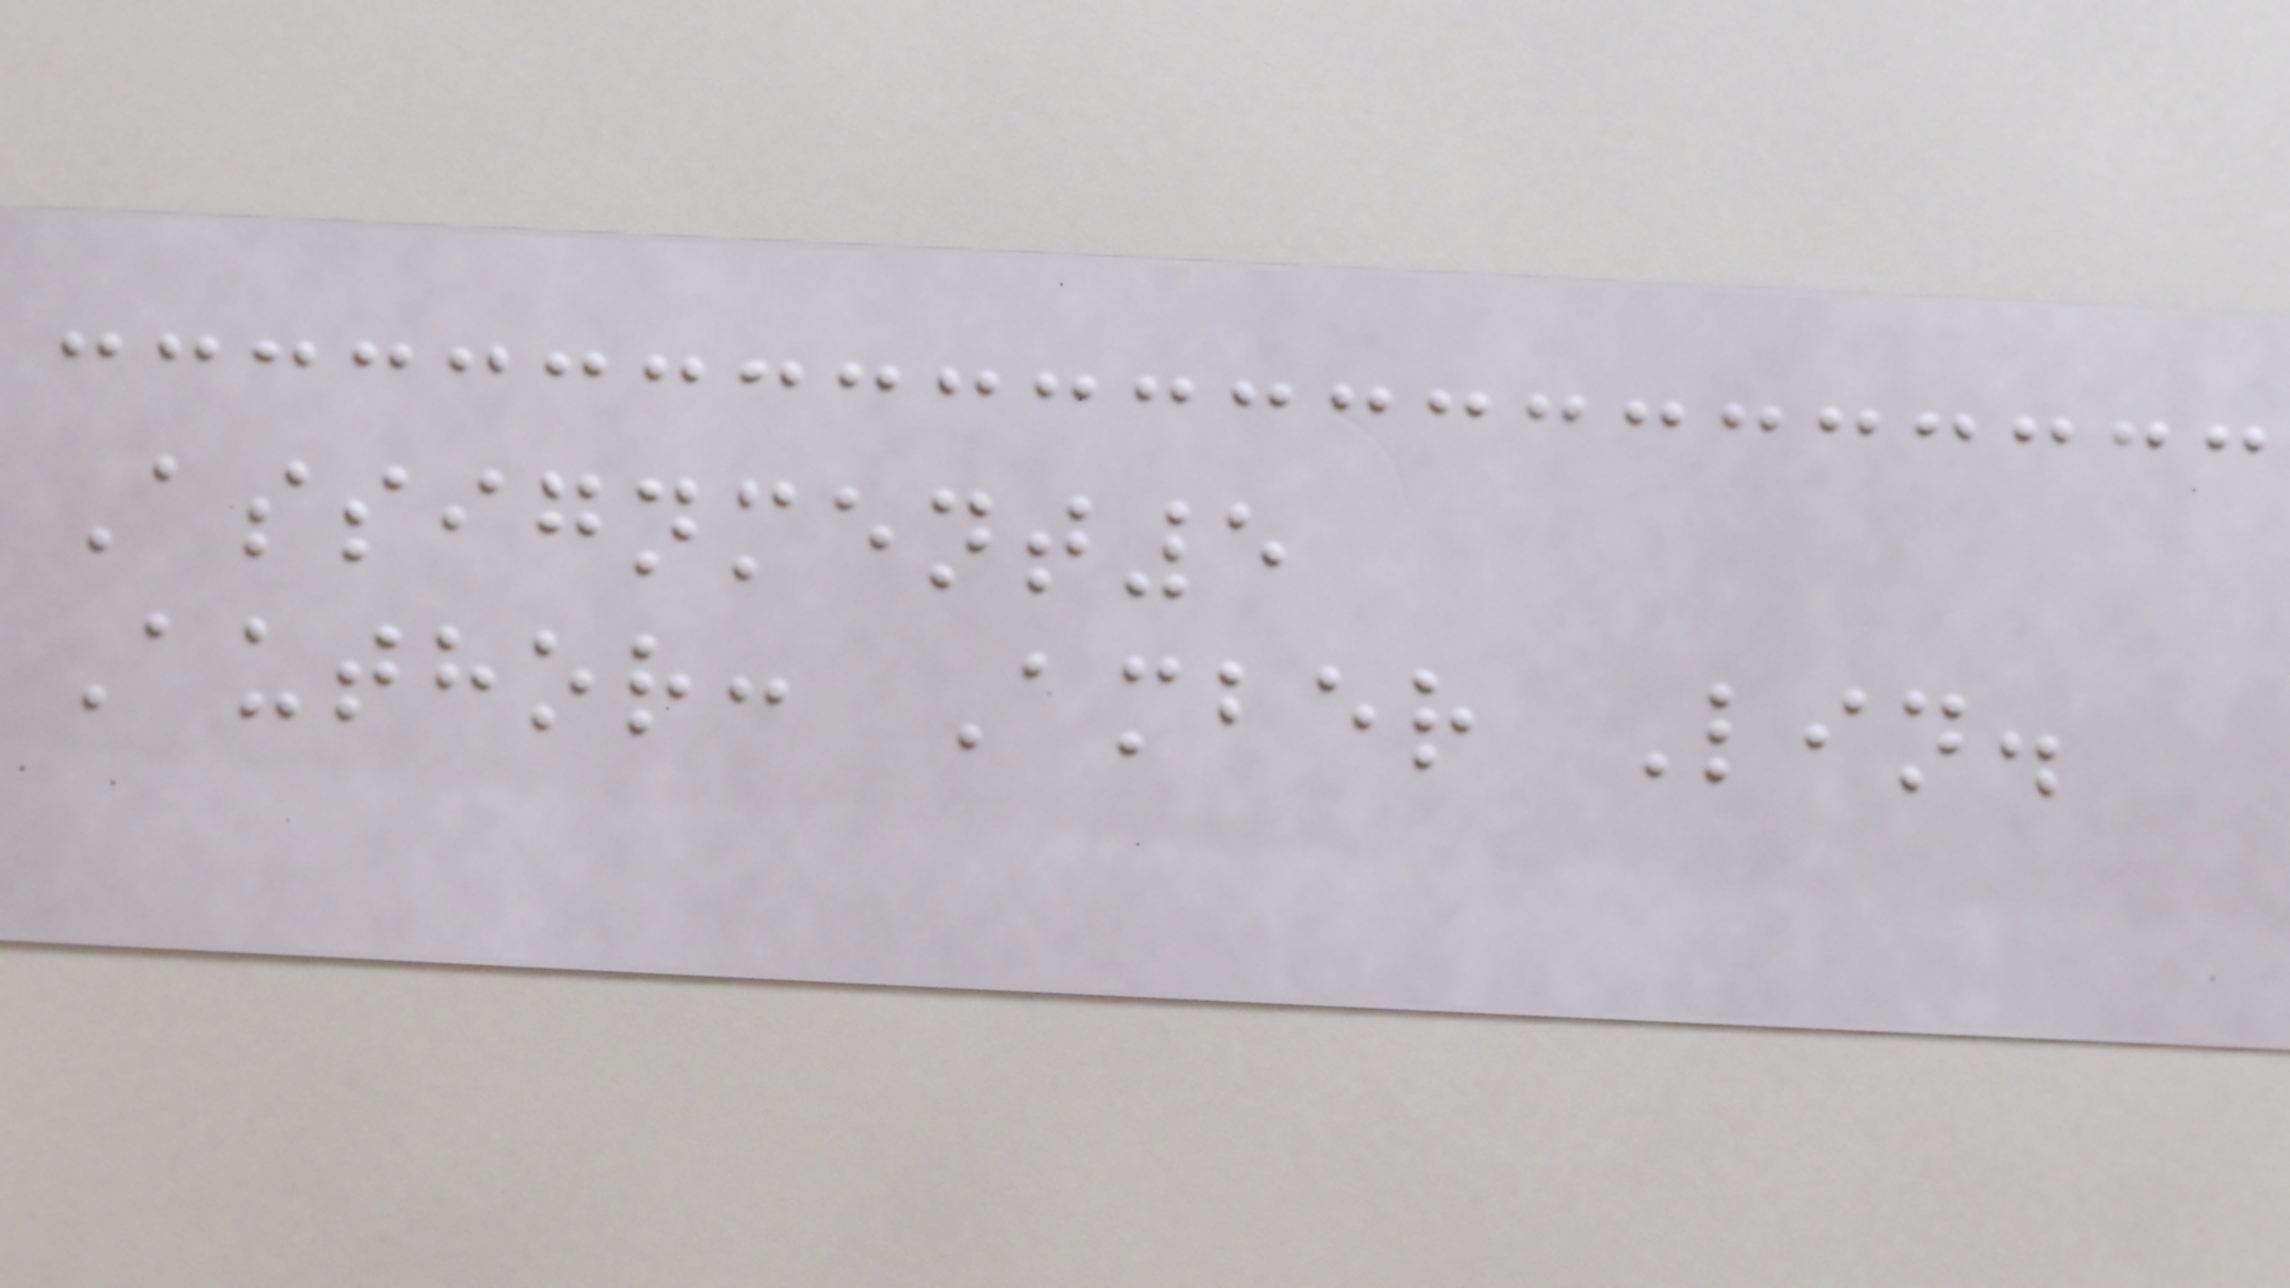Assignment5
Author: Amber Lin.
